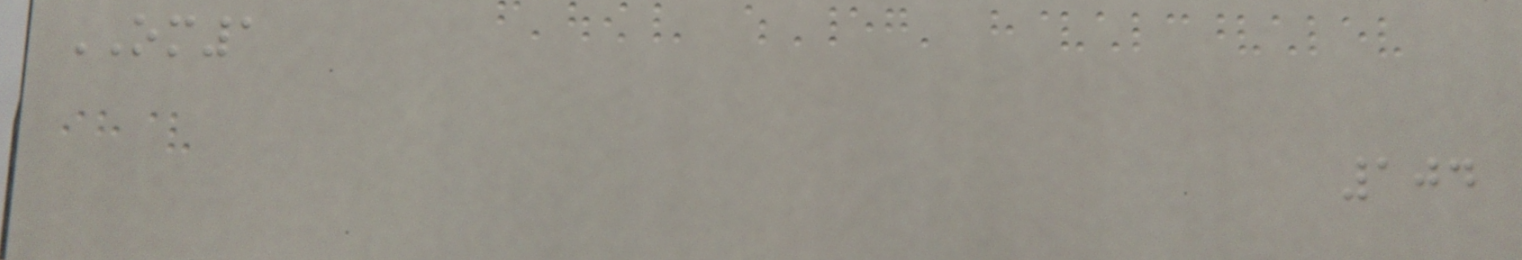OM1
104
